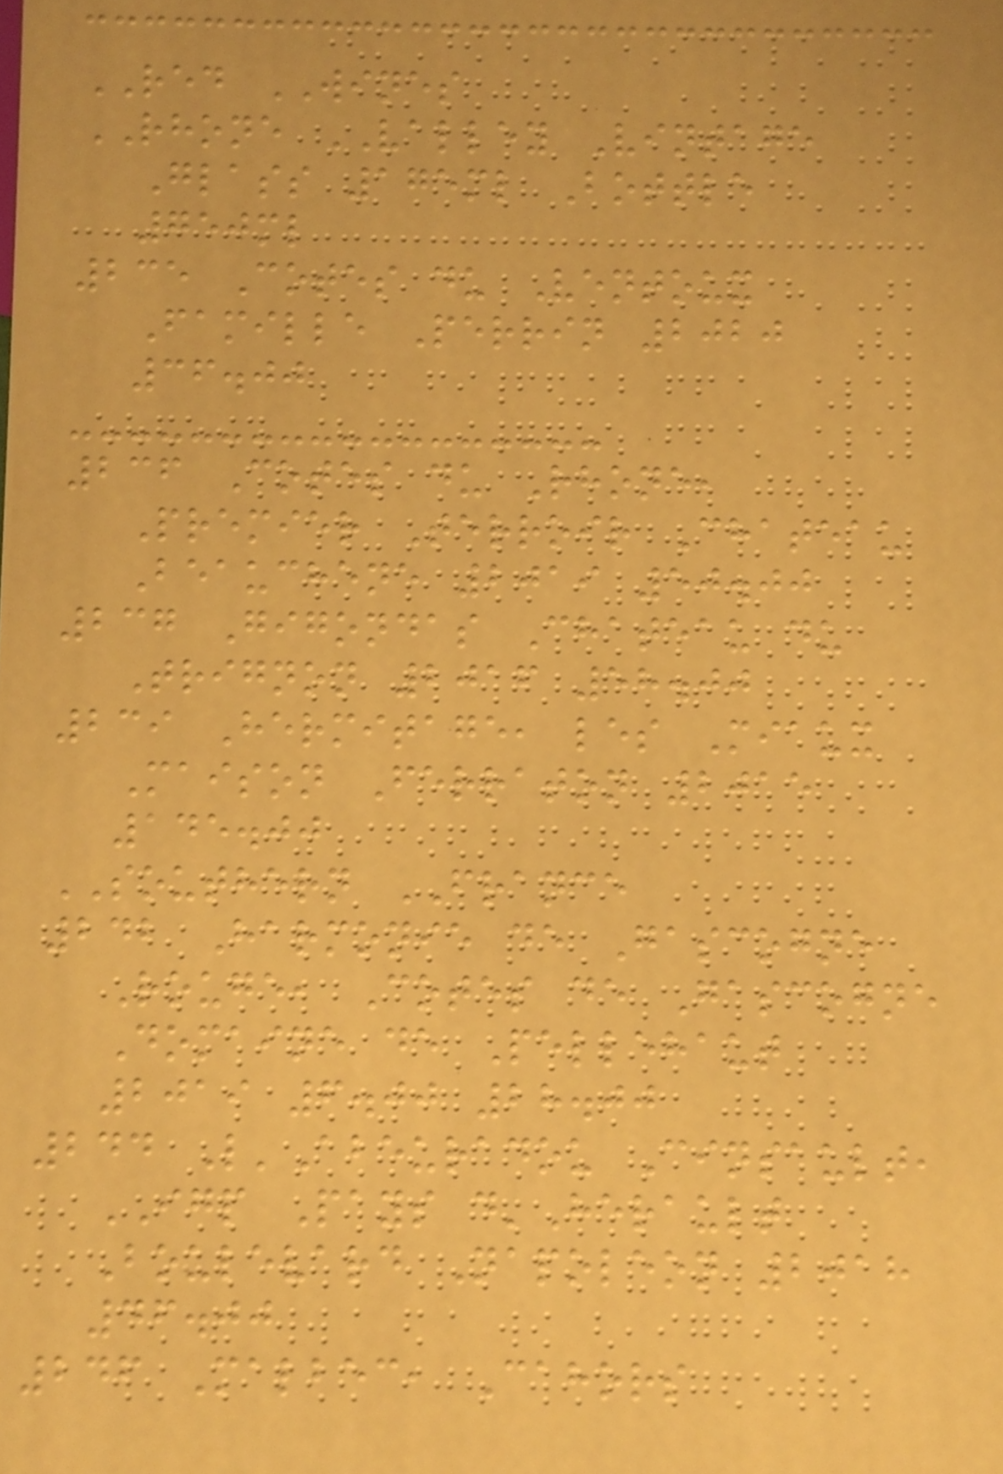RED WINES
RHONE VALLEY Vintage
Glass 175ml Bottle
750ml
235 Cotes du Ventoux
Famille Perrin 2020
36.00
236 Cotes du Rhone,
Premier Terroir Chateau
Beauchene 2019 50.00
237 Gigondas Chateau du
Trignon 2016 58.00
239 Hermitage, les Miaux
Maison Ferraton 2015
145.00
SOUTHERN FRANCE
242 Harmonie de Gascogne
Rouge, Cotes de Gascogne
Domaine de Pellehaut
2019 6.00 28.00
244 L'Abeuradou Cinsault,
IGP Pays d'Herault
Boulevard Napoleon 2018
46.00
246 Malbec, Cahors
